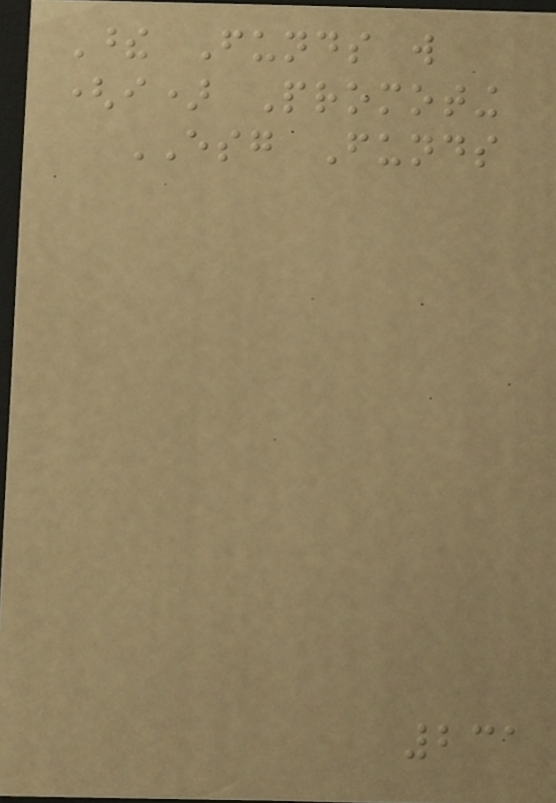These Funds will
(i) Promoting
ESG Funds
231
